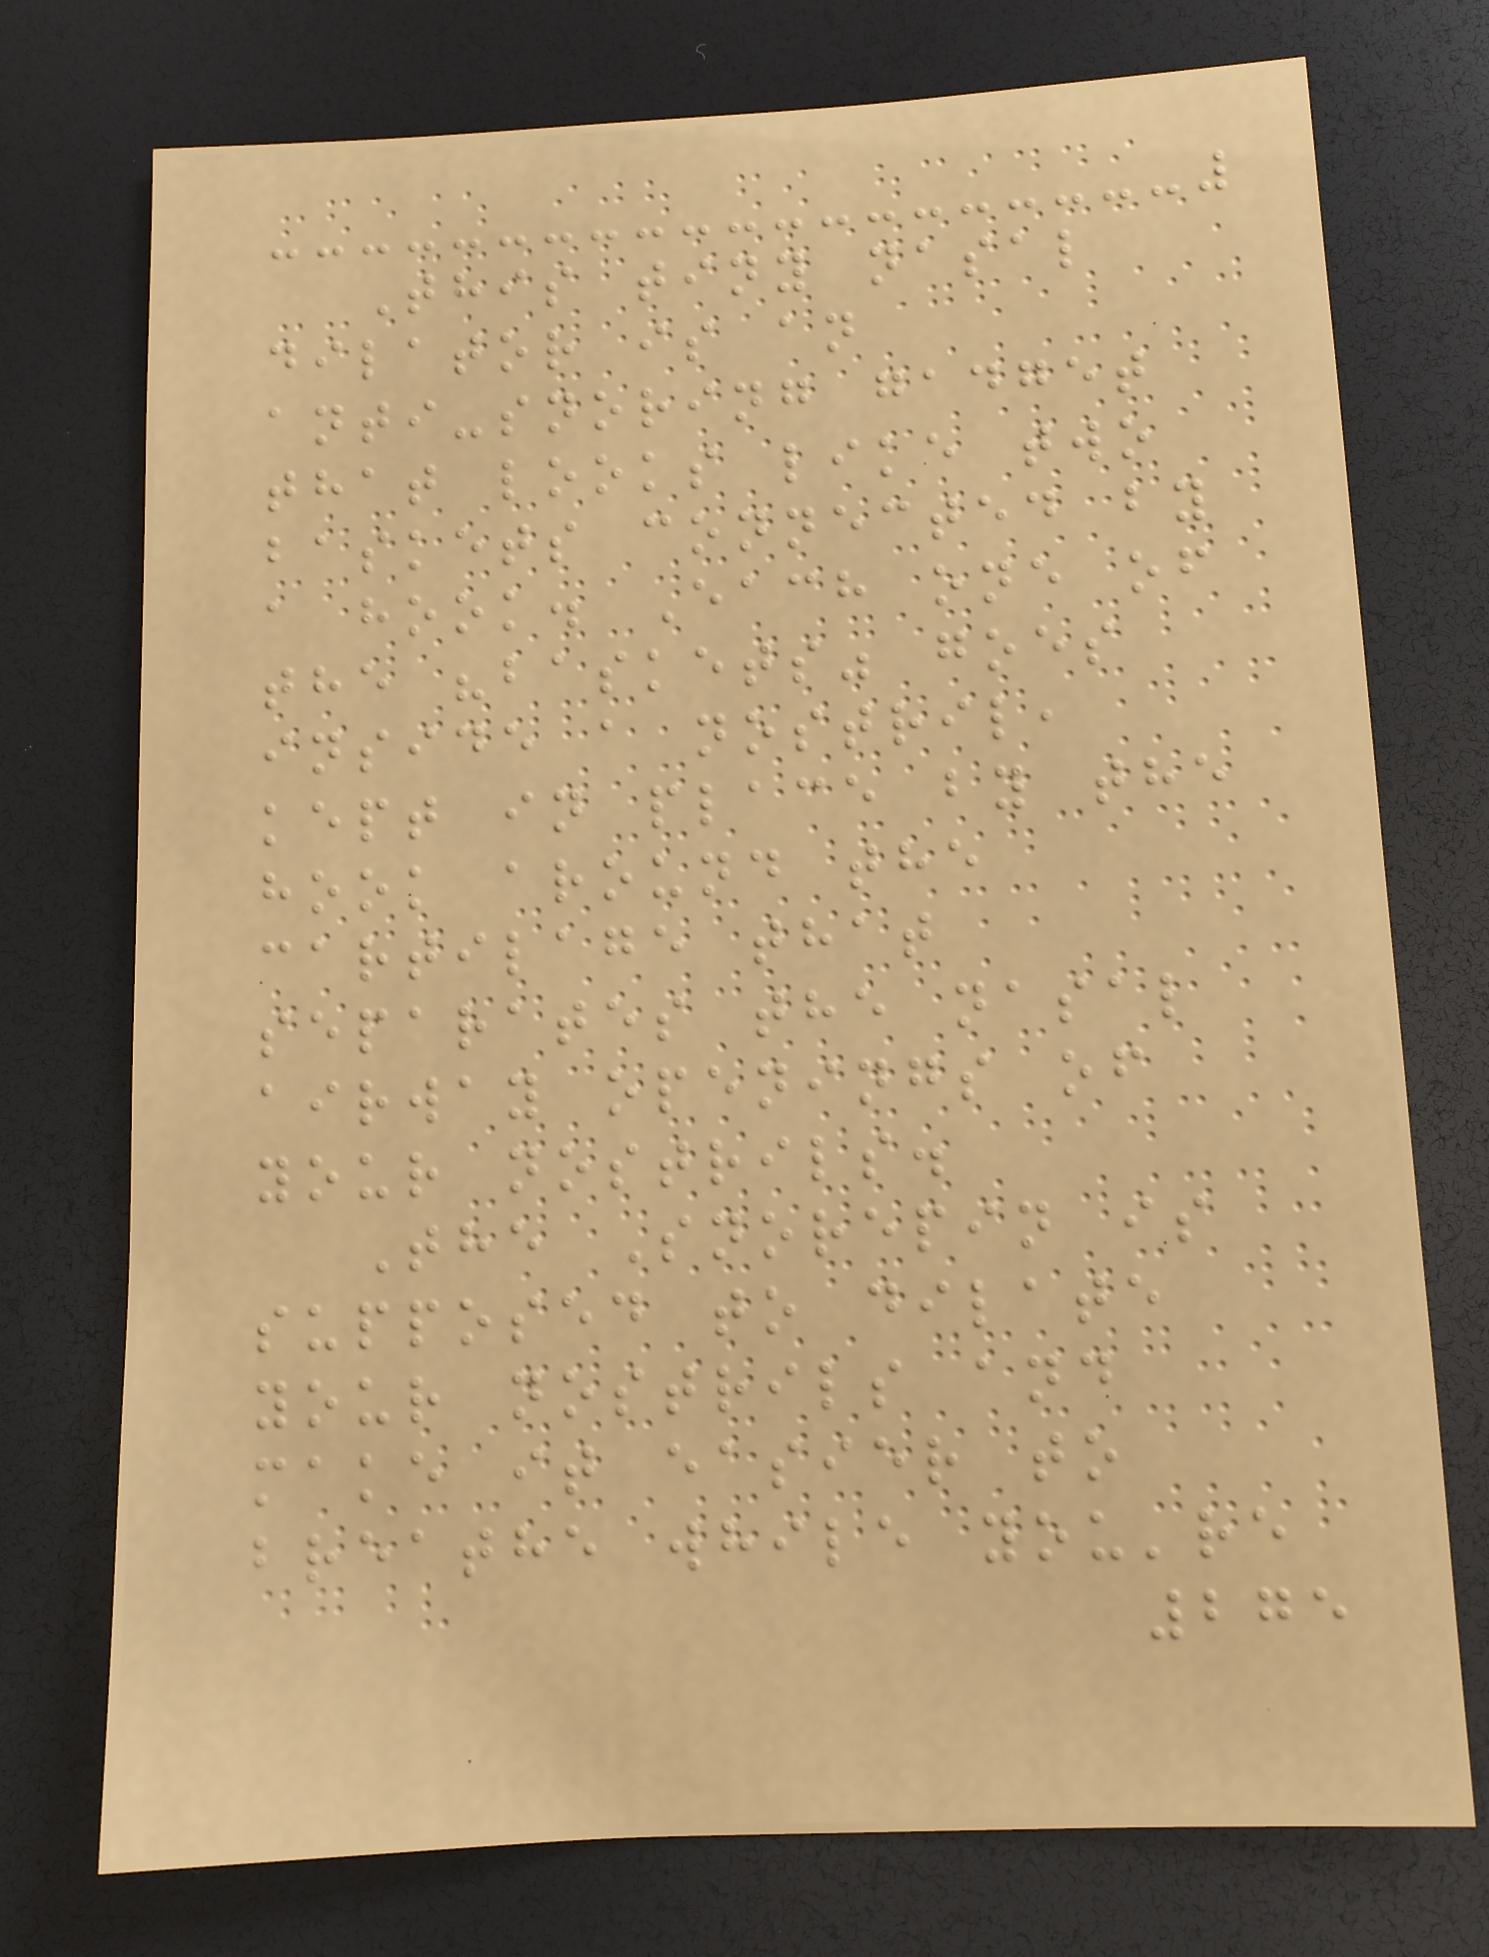This tiny nasal
dilator is an
anti-snoring gadget
that looks like two
baskets connected by
a hook. Each one of
the "baskets" goes
inside a nostril,
kept in place by the
hook around the
cartilage that
separates the nasal
airway openings of
your nostrils.
The Snorepin is
supposed to dilate
your nostrils and
make it easier to
breathe while you're
275
